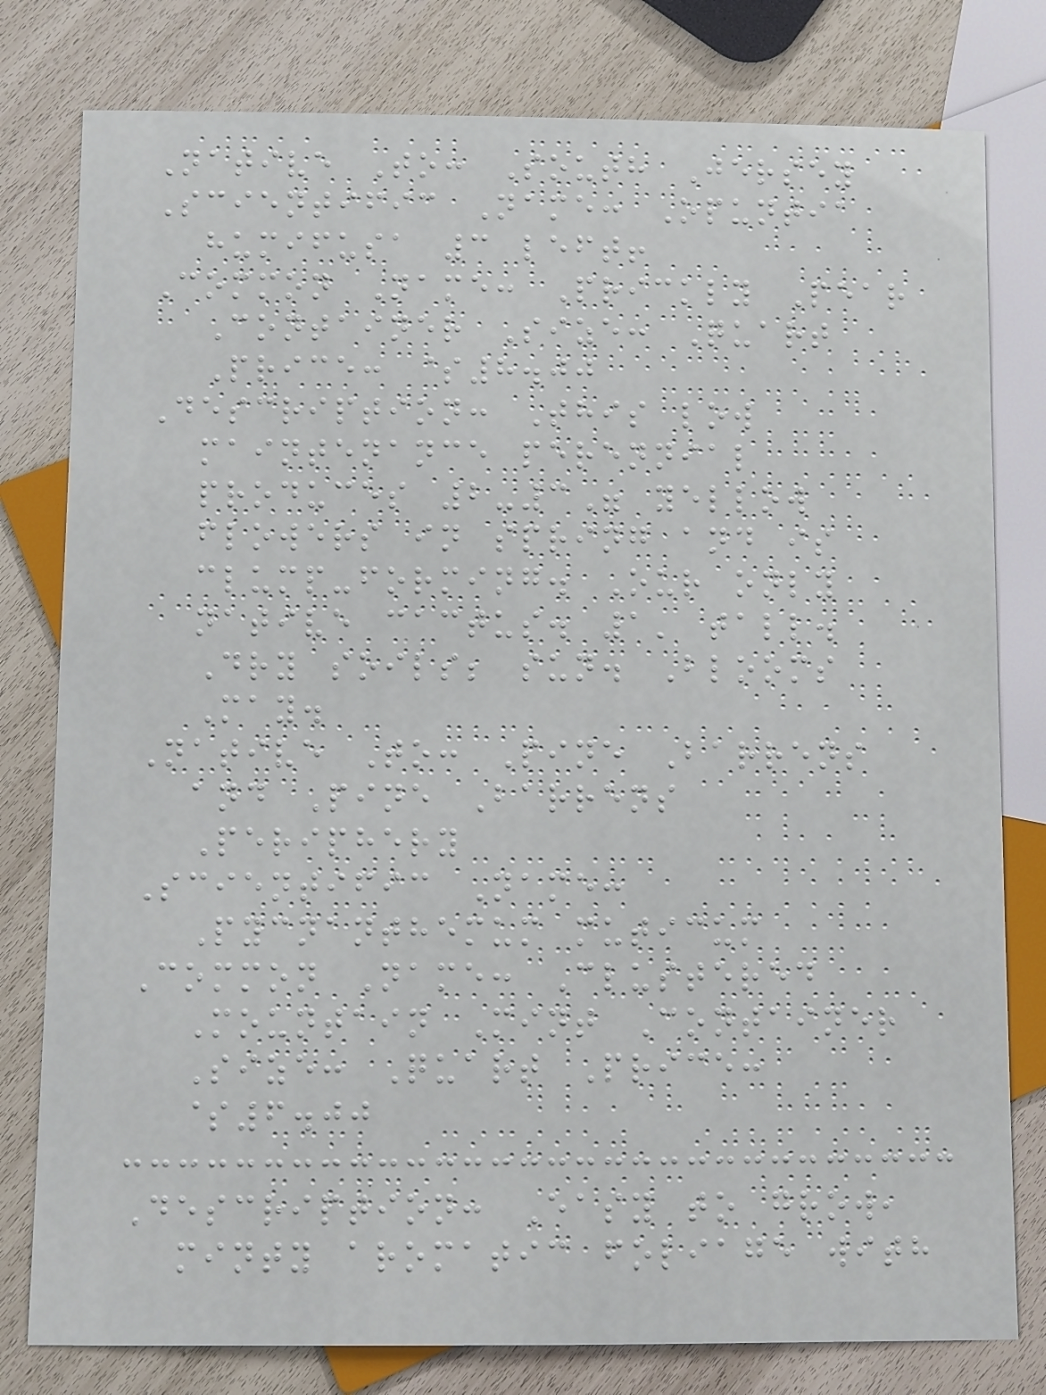Native To: South Jersey
Scientific Name: Opuntia
humifusa 3 left!
Common Name: Prickly Pear
Container Size: Quart
Price: $8.00
Description: This low
maintenance perennial
produces 2-3" yellow
flowers in spring and is
clump-forming. Our only
native cactus. 1' tall.
Dry soils; sun. Blooms
May.
Native To: Pine Barrens
and Pine Barrens
Periphery
Scientific Name:
Pycnanthemum muticum
Common Name: Clustered
Mountain Mint Container
Size: Quart Price:
$6.00
Description: Easy to grow,
minty aromatic foliage with
